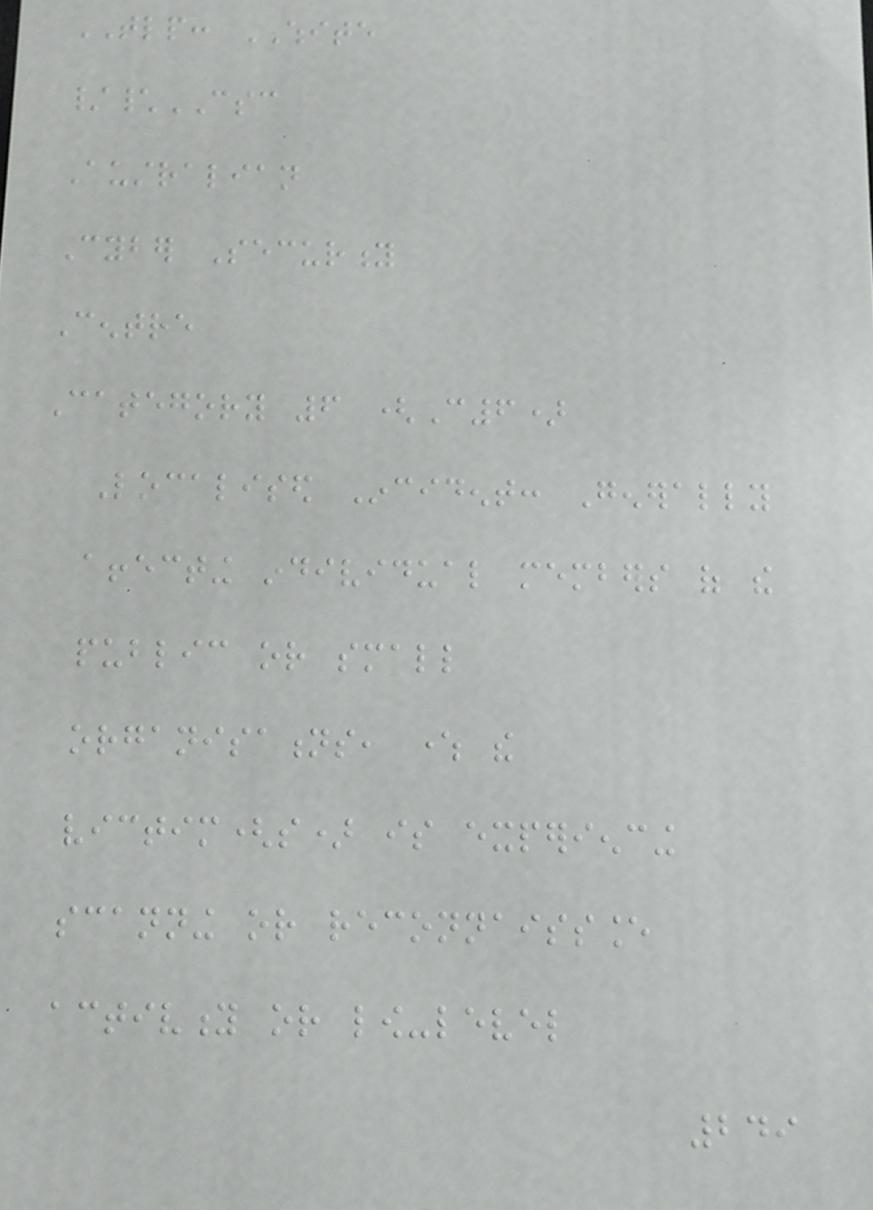TLP: WHITE
/\CSC
Australian
Cyber Security
Centre
Category 6 (C6)
Localised Incident: Generally
affecting individual members of the
public or small
organisations, where the
victim(s) is experiencing
scanning or reconnaissance
activity or low-level
249
